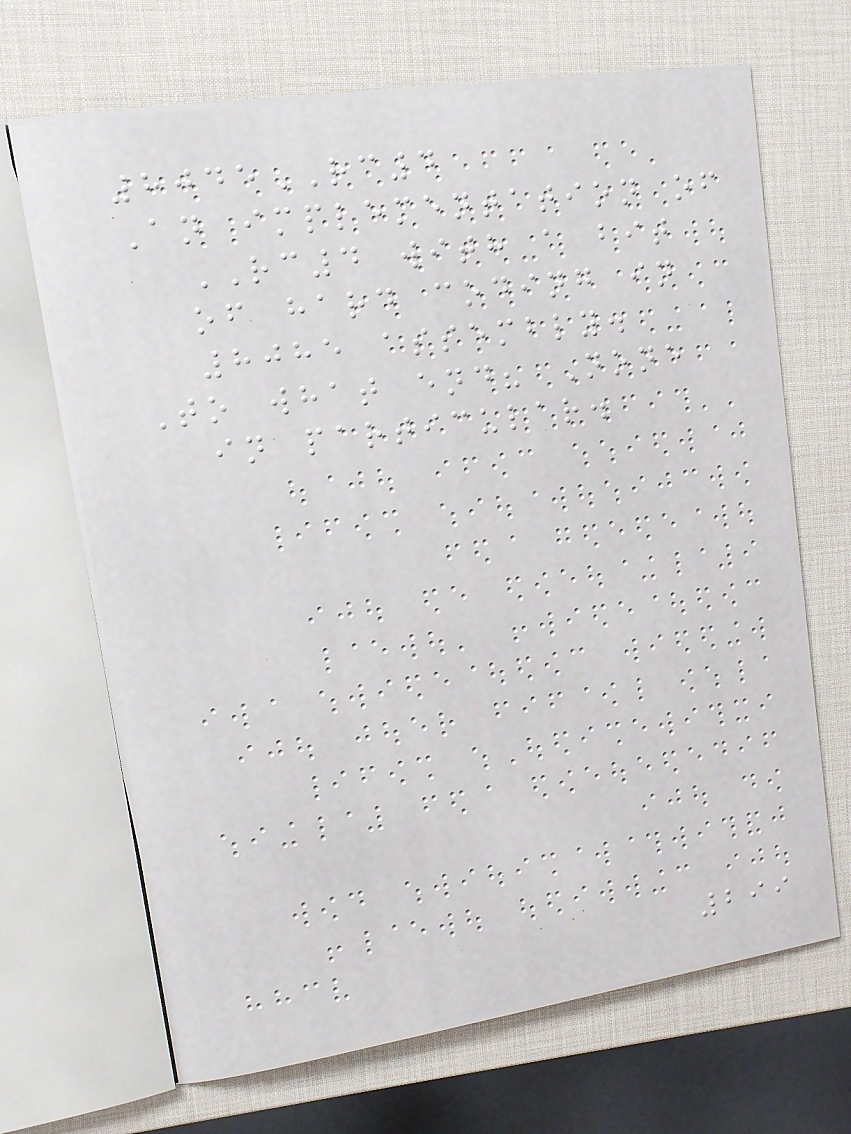8045RC4
An implementation of
RC4 with a bit
of hard coding in
8085 assembly.
To what end? None
in particular.
299
